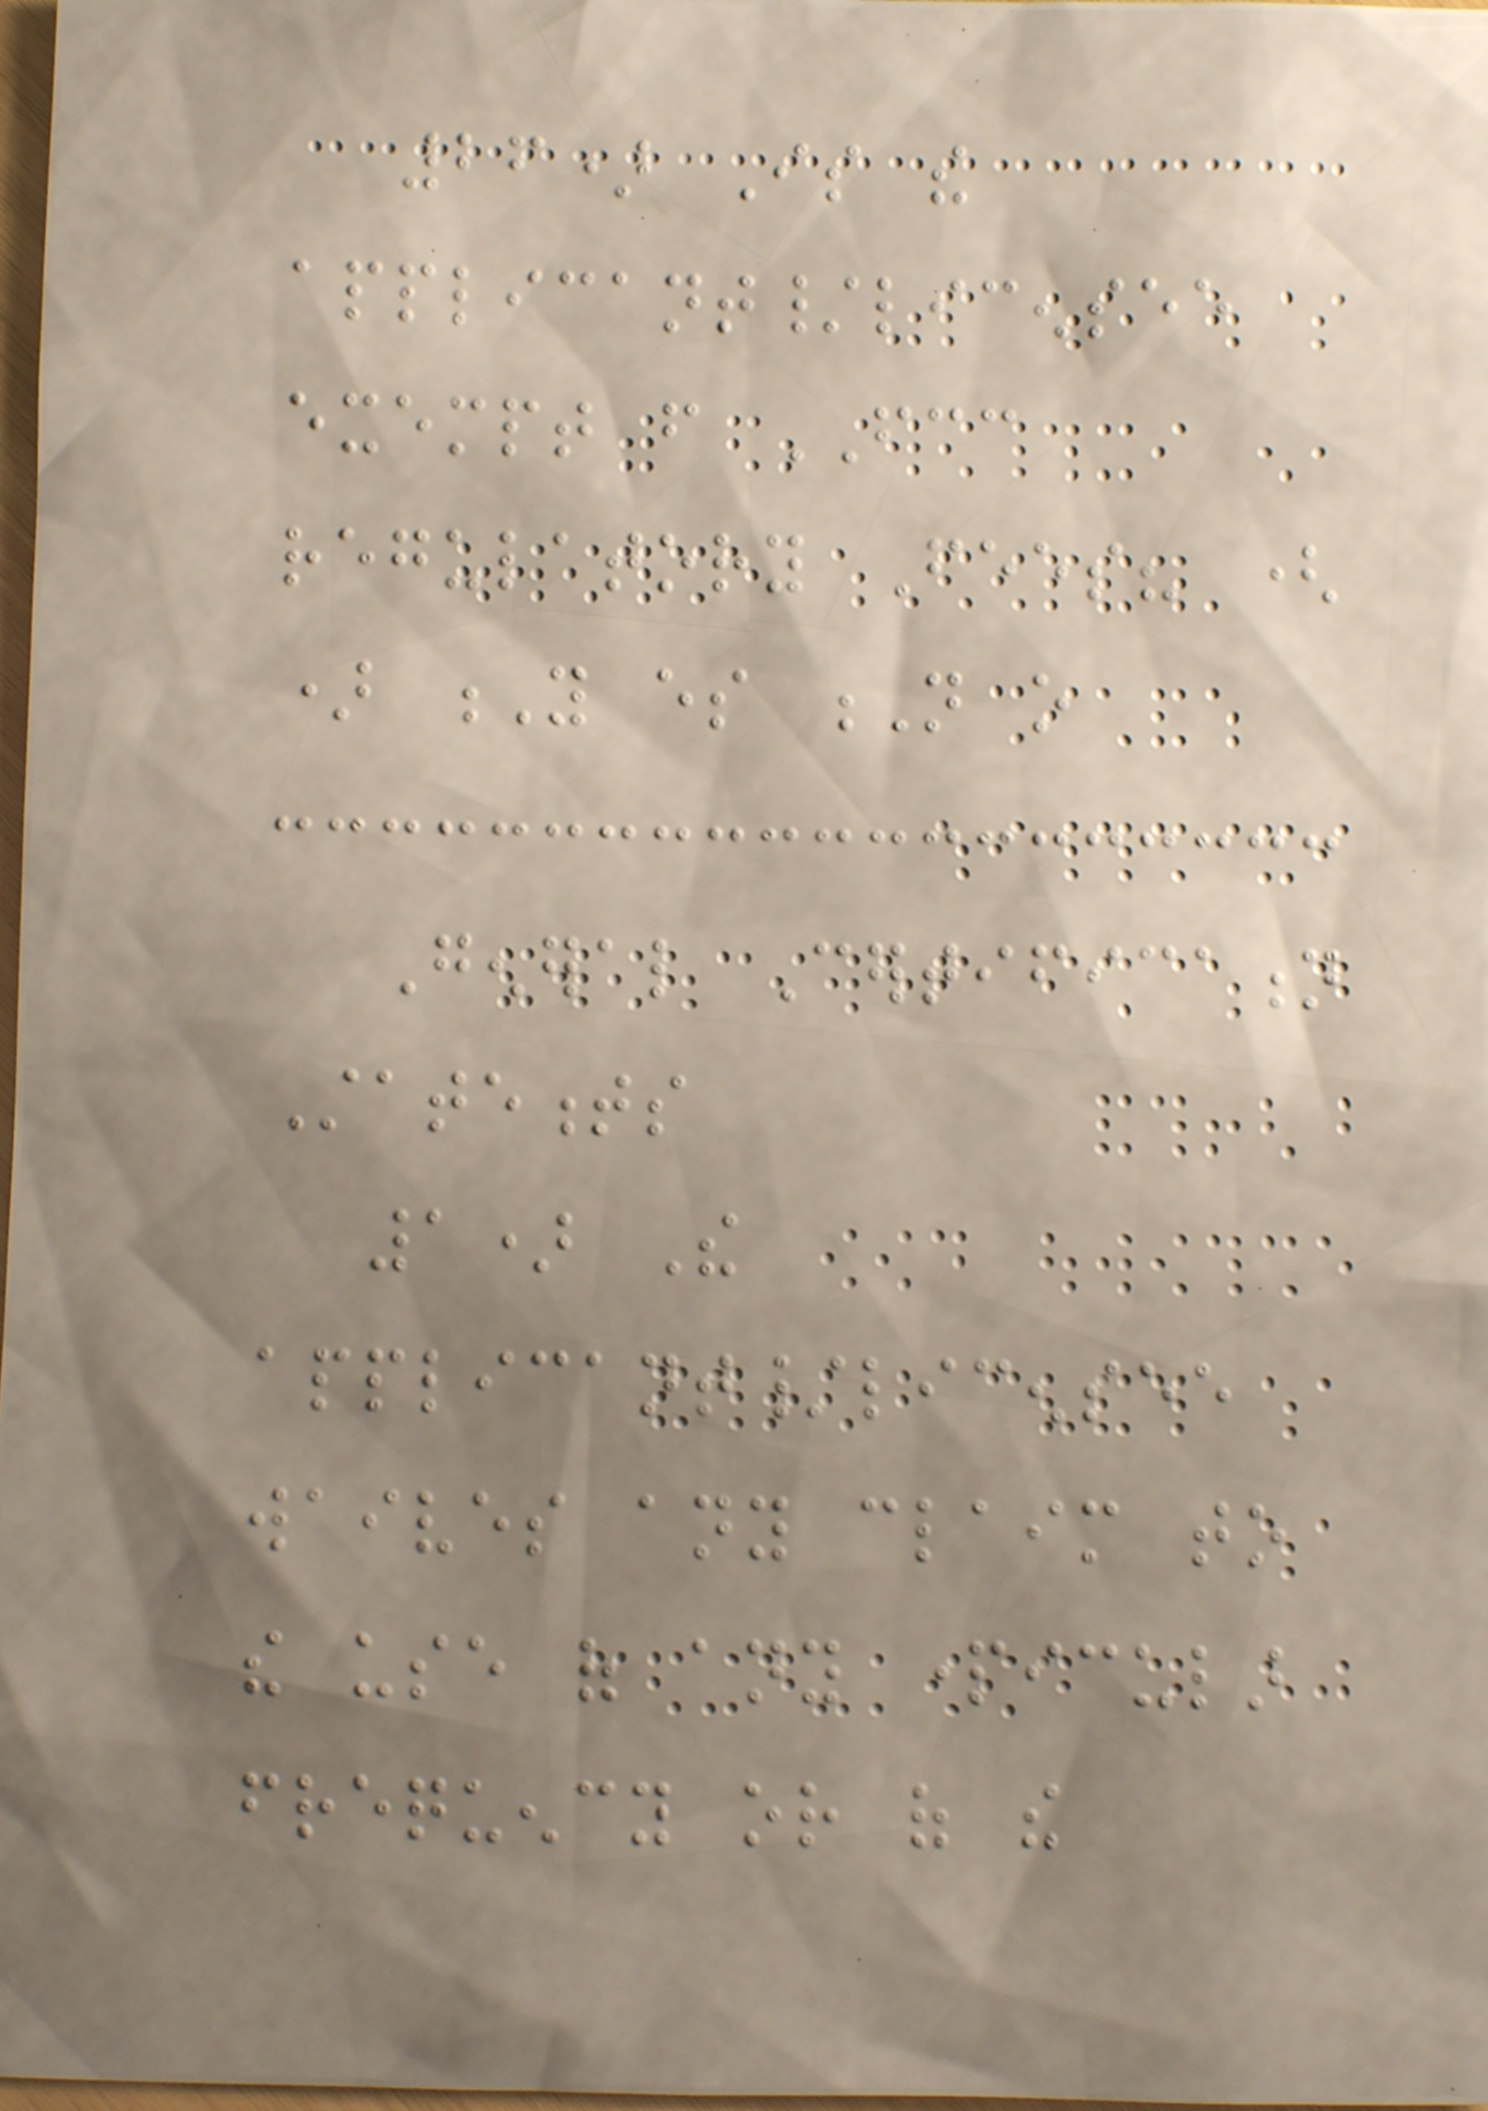26) Is the
applicant/licensee
exempt from FCC
regulatory Fees? (
) Y es N o
General Certification
Statements
1) The
applicant/licensee
waives any claim to
the use of any particular
frequency or of the
